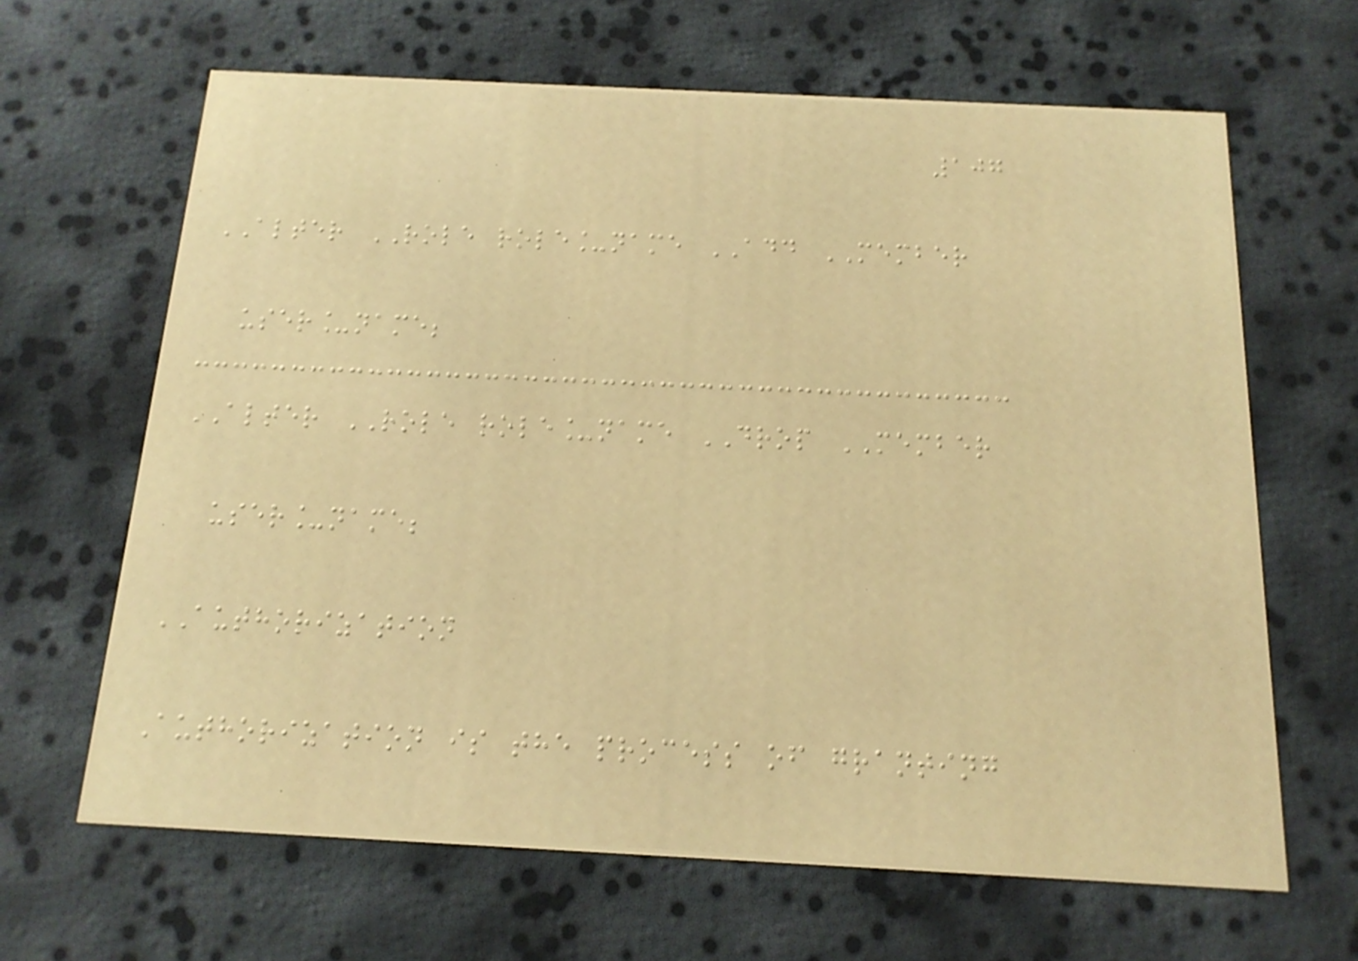107
ALTER ROLE role_name ADD MEMBER
user_name;
ALTER ROLE role_name DROP MEMBER
user_name;
AUTHORIZATION
Authorization is the process of granting
